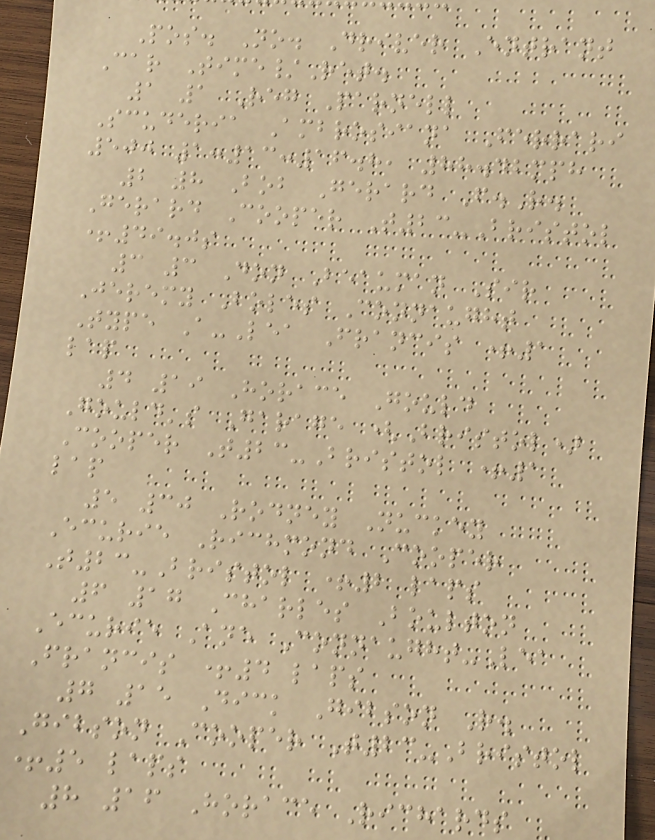Pos. No. Driver Entrant
Car Time/Ret.
1 1 Reg Parnell
Scuderia Ambrosiana Ferrari
500 1:13:16.8, 88.42mph
2 8 Bob Gerard F.R.
Gerard Cooper T23-Bristol
+49.0s
3 3 Don Beauman Sir
Jeremy Boles Connaught
Type A-Lea Francis +1
lap
4 19 Horace Gould
Gould's Garage (Bristol)
Cooper T23-Bristol +1
lap
5 30 Rodney Nuckey
Ecurie Richmond Cooper
T23-Bristol +2 laps
6 17 Charles Boulton
Ecurie Ane Connaught-Lea
Francis +4 laps
7 15 Dick Gibson R.
Gibson Cooper T23-Bristol
+5 laps
8 16 Horace Richards
